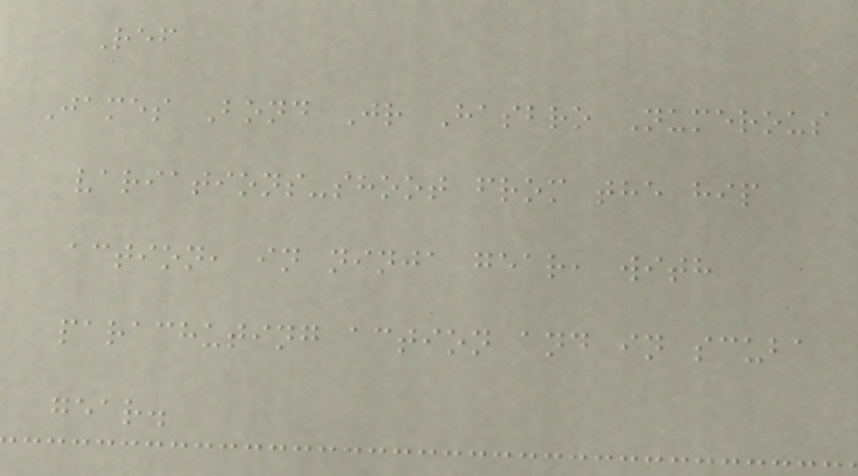Ref
James Bond Jr Hasbro Numerous
variations-shoot from the hip
action, in ninja gear, with
parachuting action and in scuba
gear.
